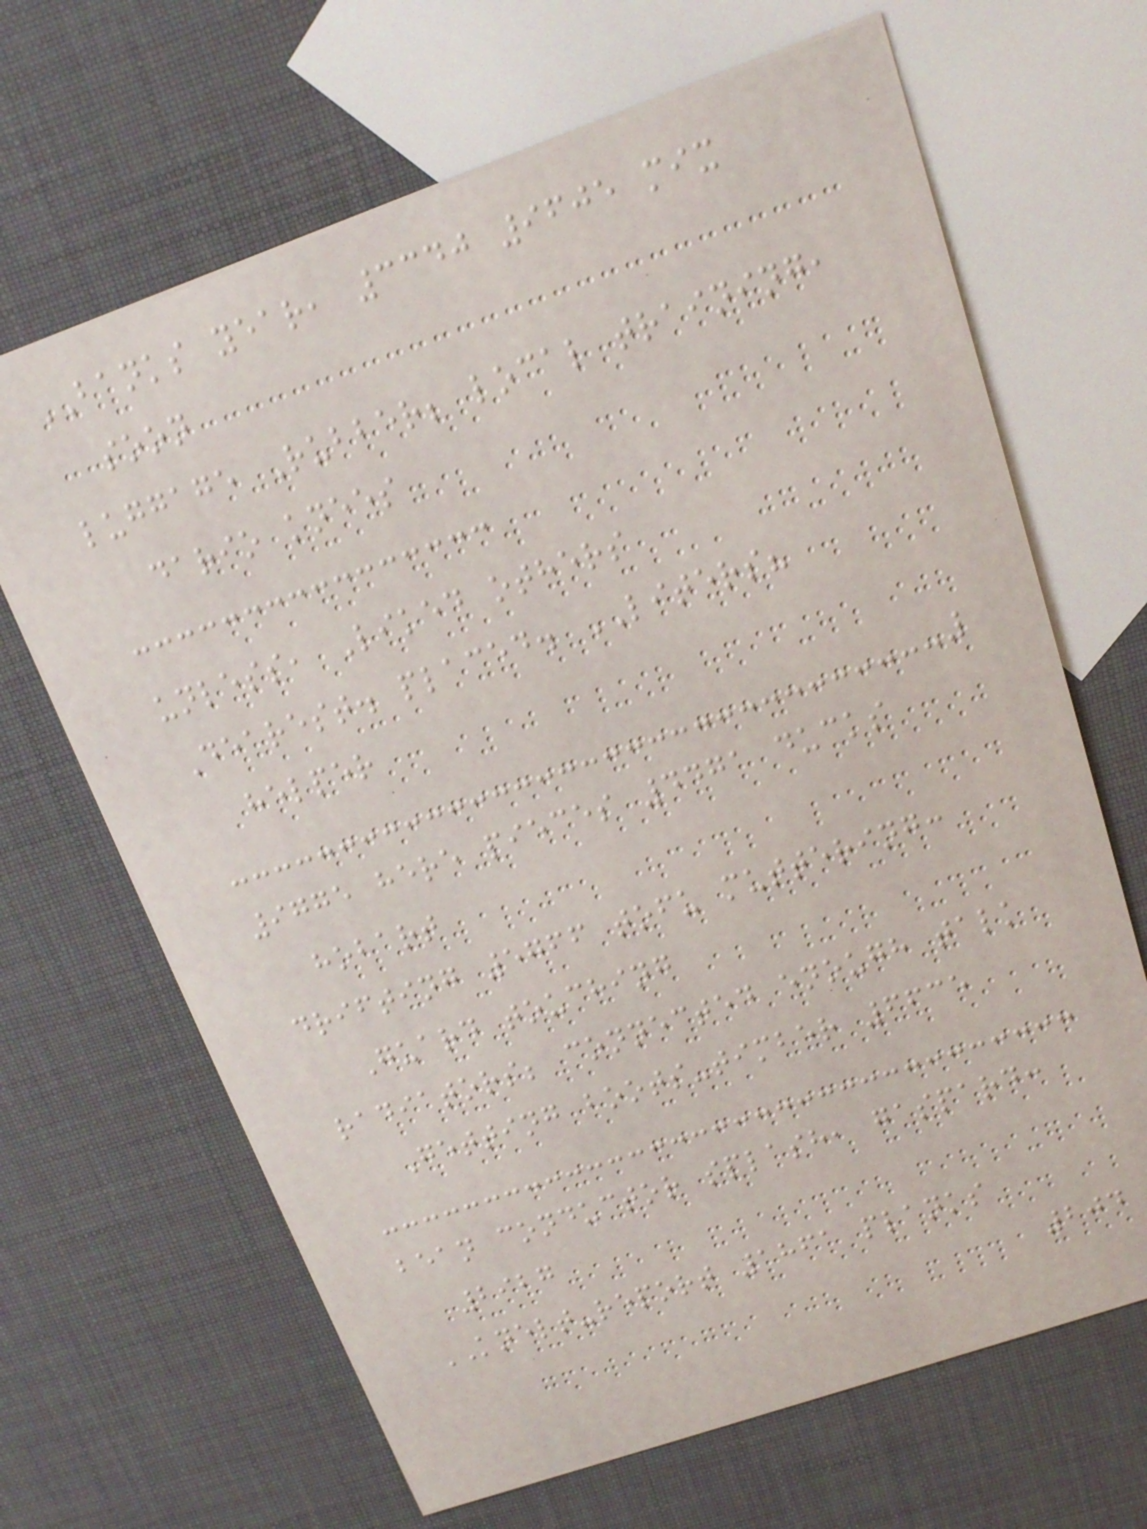BANKS year, 3340 9605 mix
soon
luggage Rubber; local training,
dario knees
unless, Liked others
Dearest. placed. LITERS?
helper
9775 here pieces 4471 ducks
hobart
drifting 5766 tofu muttering:
Guard touching
radiators; connected enough talk
Getting boots-timber 6635
bean conductor splash, gaspard:
2927
KNELT-report 1861 planks
204
